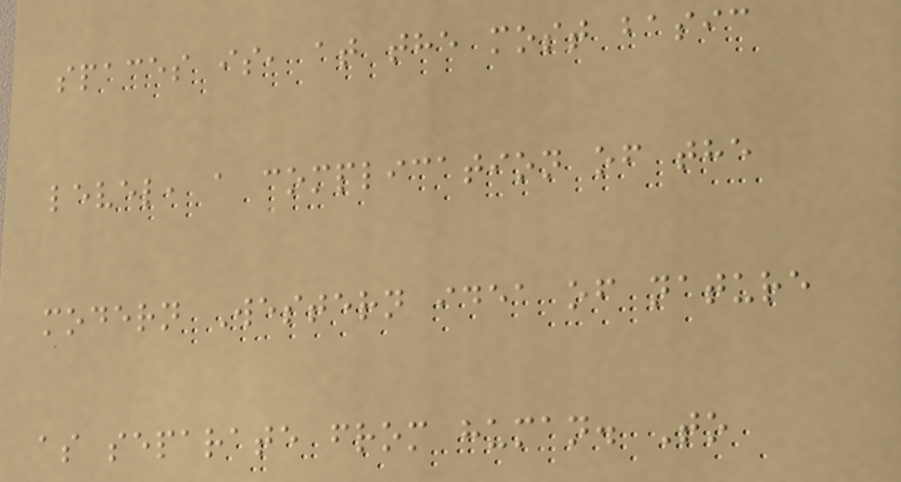spaces is, at the most basic
level, a complication of the
modern Western idea of nature
as separate from human. To
